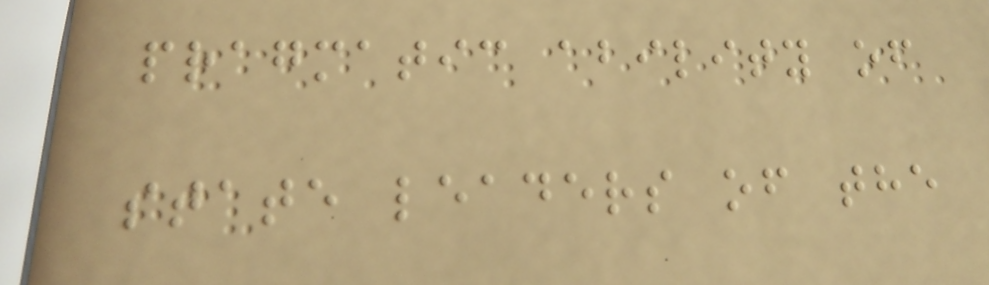pragmatic ability of
state leaders of the
